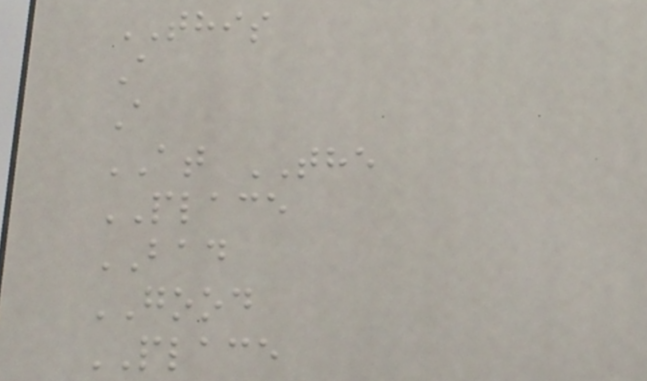THIS
A
A
AT THE
PLACE
BAD
GOOD
PLACE
